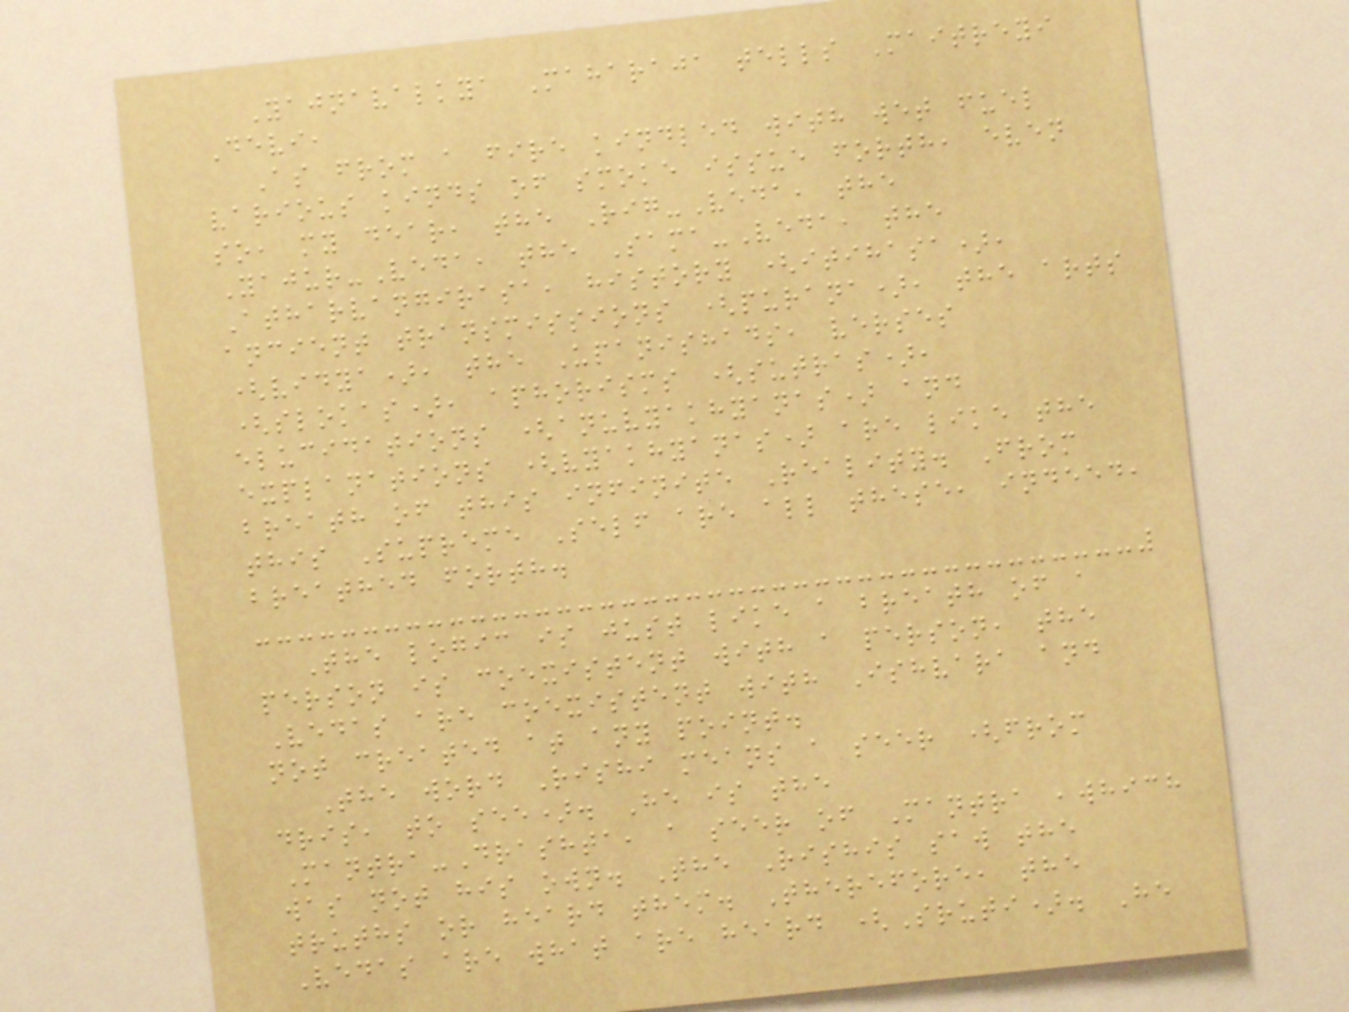Yajnavalkya Maharaja tells Maitreyi
Devi,
As from a fire kindled with wet fuel
various kinds of smoke issue forth, even
so, my dear, the Rig-Veda, the
Yajur-Veda, the Sama-Veda, the
Atharvangirasa, history (itihasa),
ancient transmissions (purana), the arts
(vidya), the Upanishads, verses
(slokas), aphorisms (sutras),
elucidations (anuvyakhyanas) and
explanations (vyakhyanas) are like the
breath of this infinite Reality. From
this Supreme Self are all these, indeed,
breathed forth.
The logic is just like a breath of a
person is coexistent with a person, the
Vedas are coexistent with Ishvara and
not created at any point.
The word Rishi means a seer (from
dris, to see). He is the
Mantra-Drashta, a seer of Mantra ,which
was not his own. The Rishis saw the
truths or heard them. Therefore, the
Vedas are what are heard (Sruti). He
